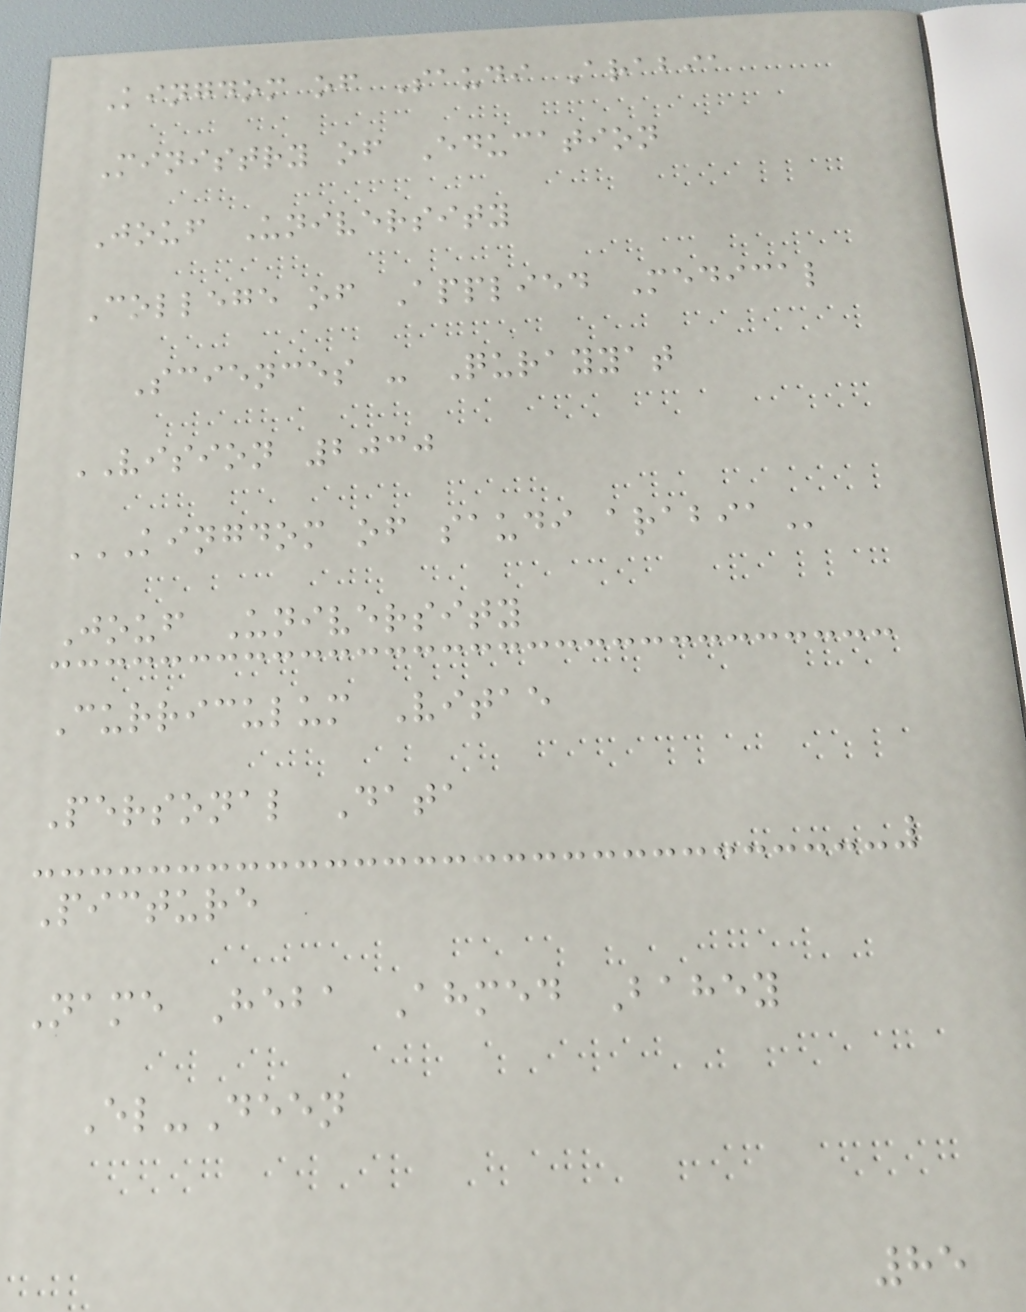Kingdom of Saudi Arabia
Ministry of Education
Jouf University
College of Applied Medical
Sciences - Qurayyat
VISION 2030
KINGDOM OF SAUDI ARABIA
Jouf University
Curriculum Vitae
Personal Data
Picture
Name Heba Ahmed Bahey
El-Deen
85
